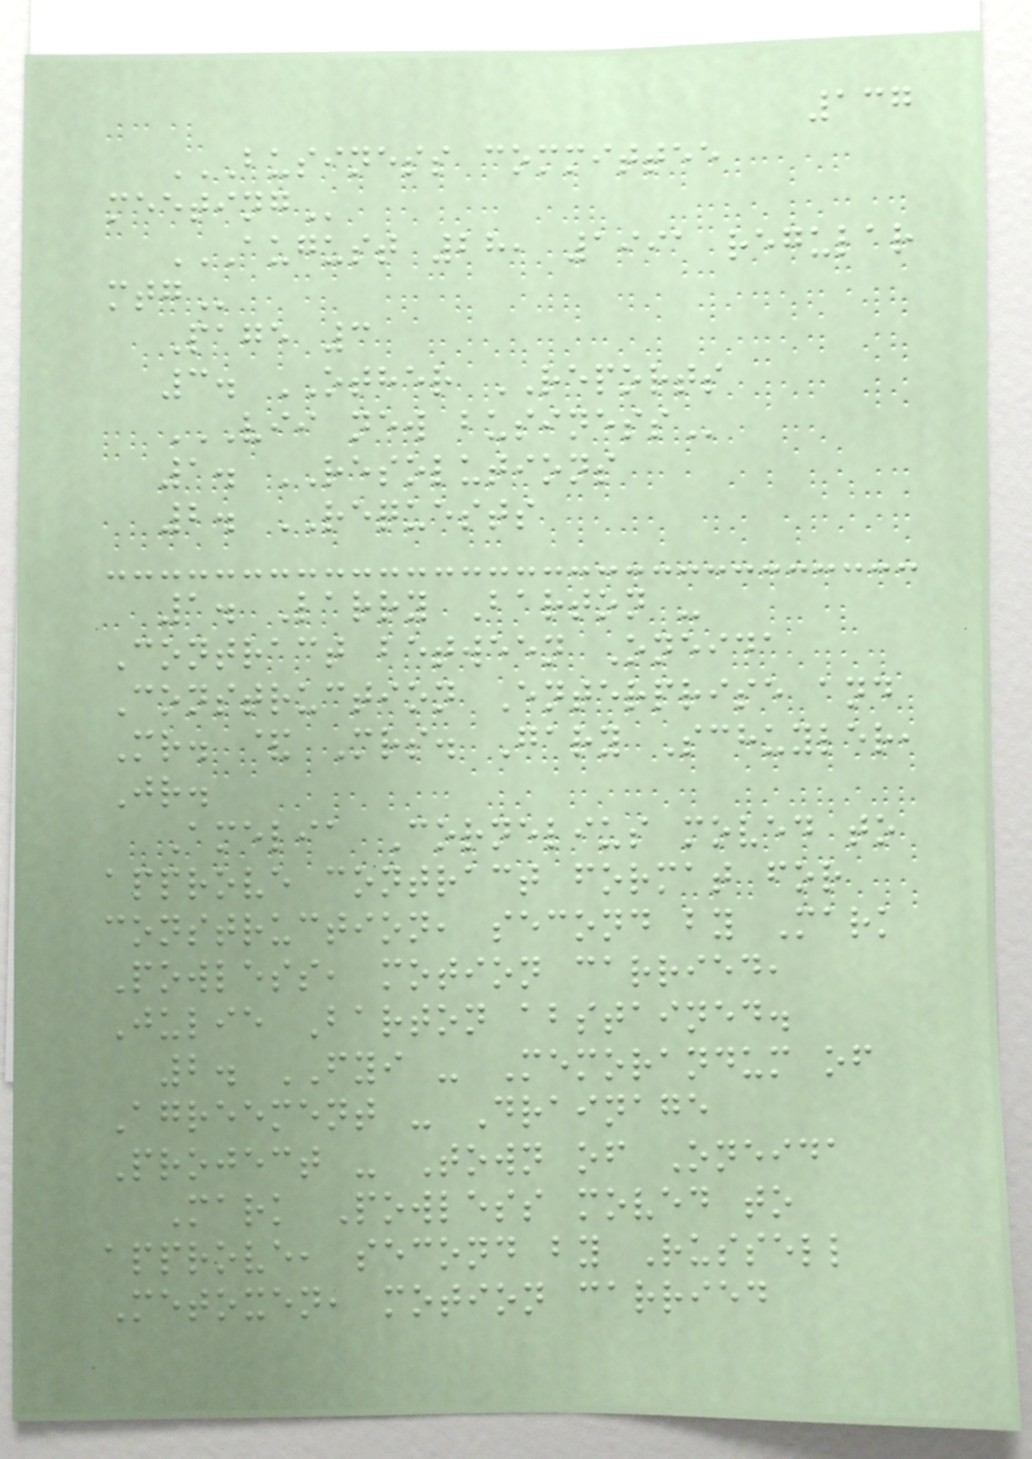137
BUSINESS COMMITTEE
MEETING
AUGUST 28, 1991 REGULAR
MTG
Page 3
3. OTHER REPORTS
VII NEW BUSINESS
1. RESOLUTIONS
2. REQUESTS
1. Larry Barton -
Contract between Oneida
Construction Enterprise and
Mr. & Mrs. Gary Schuyler,
Jr.
Amelia Cornelius moved to
approve contract format for
construction, second by Mark
Powless, motion carried,
Julie Barton abstained.
2. FYI - Memorandum of
Agreement - Drainage
Project - Town of Oneida
Mark Powless moved to
approve, second by Russell
Metoxen, motion carried
